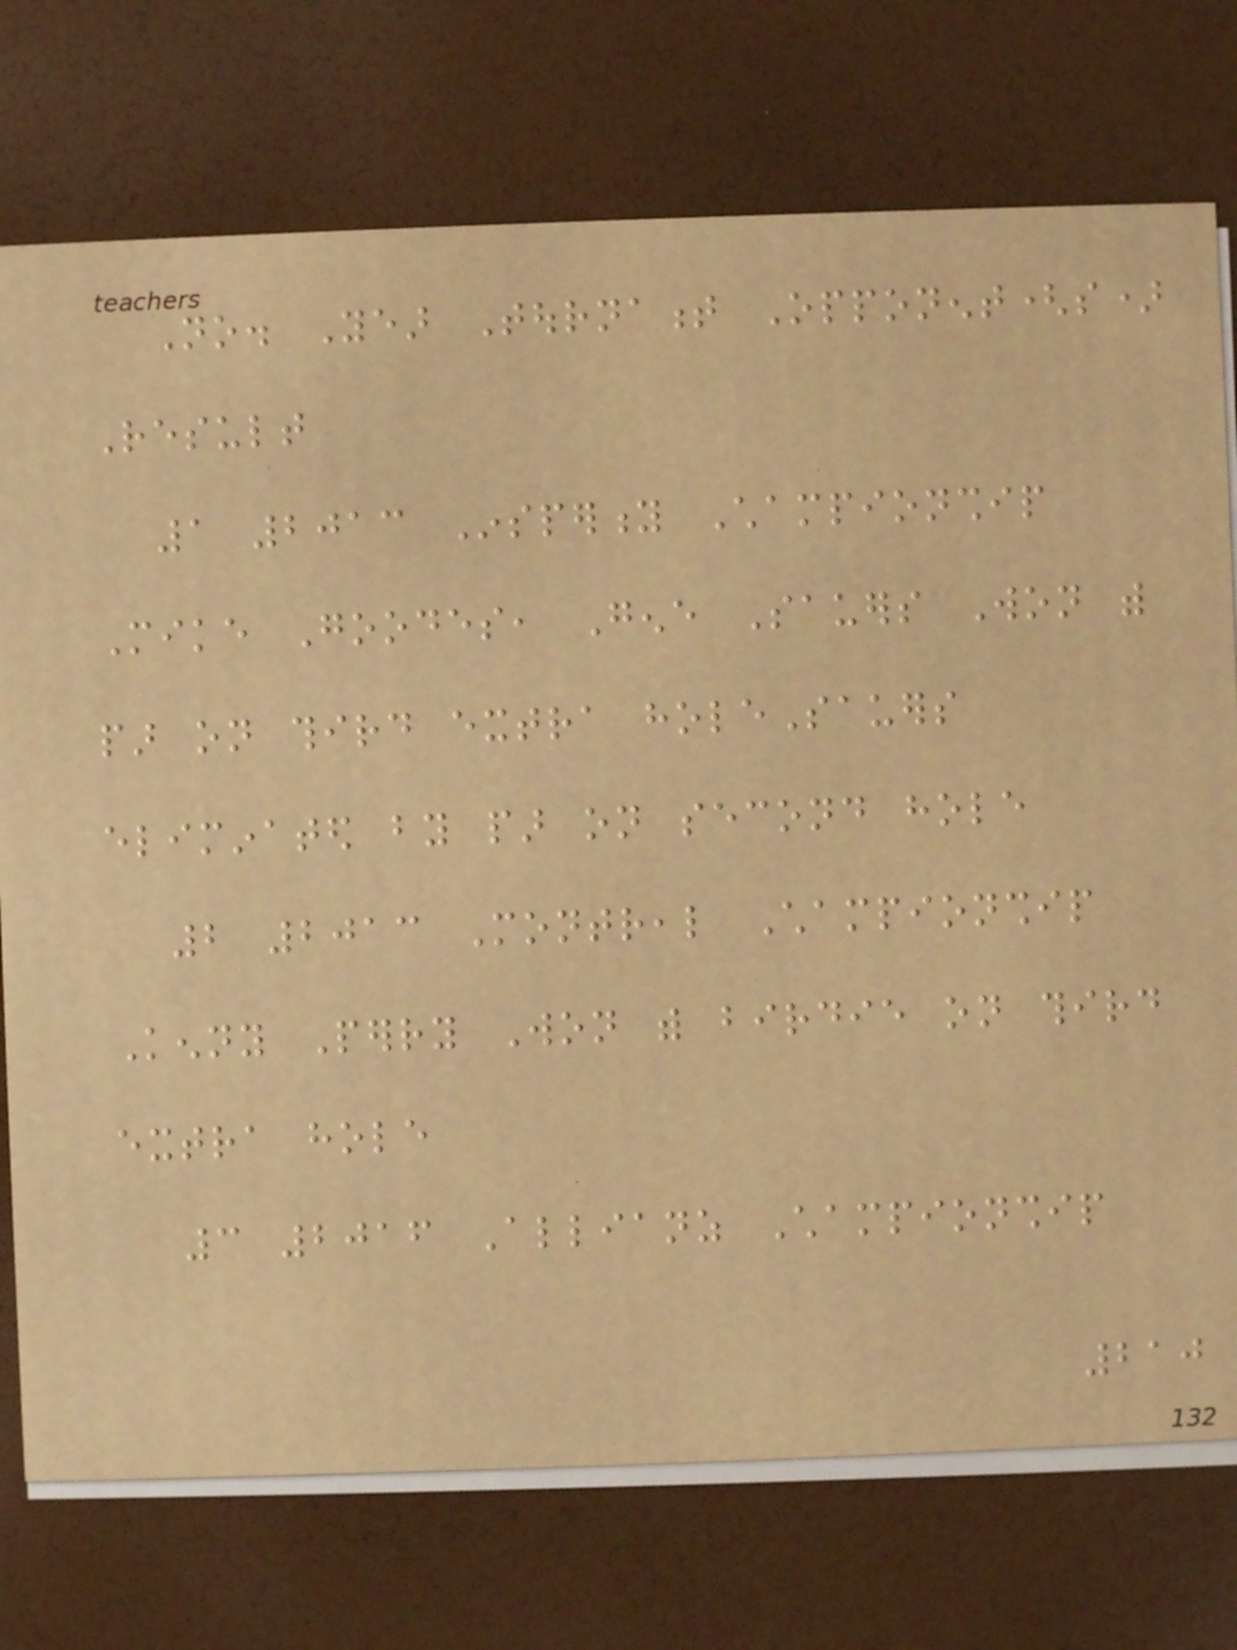No. Year Tournament Opponent(s)
Result
1 2013 Insperity Championship
Mike Goodes, Gene Sauers Won with
par on third extra holeSauers
eliminated by par on second hole
2 2013 Montreal Championship
Kenny Perry Won with birdie on third
extra hole
3 2016 Allianz Championship
210
